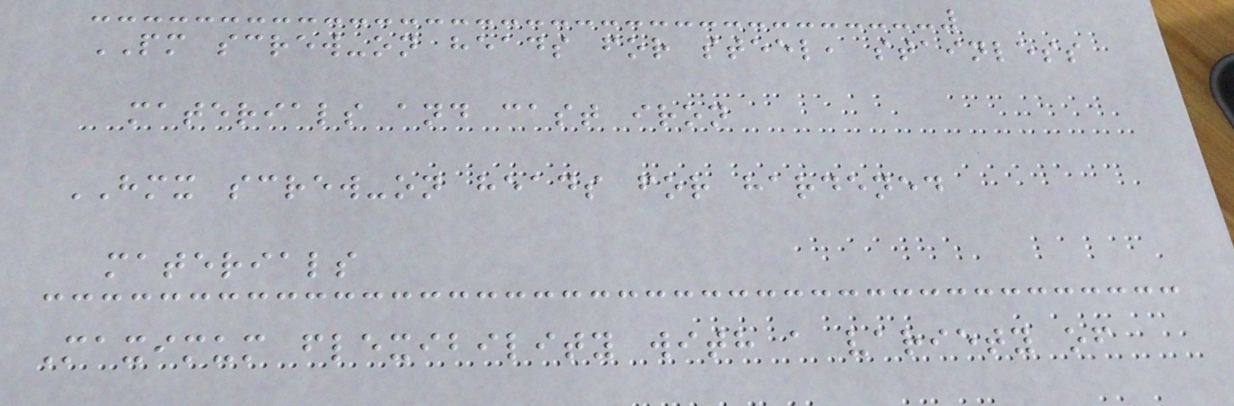PM screw-on heads for steel, stainless
materials and cast iron
HMX screw-on heads for hardened
materials
Maximum flexibility with a variety of
